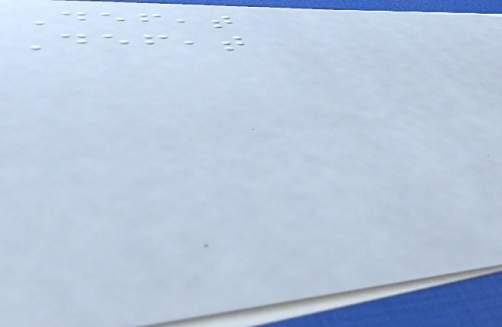Defeat
Defeat
